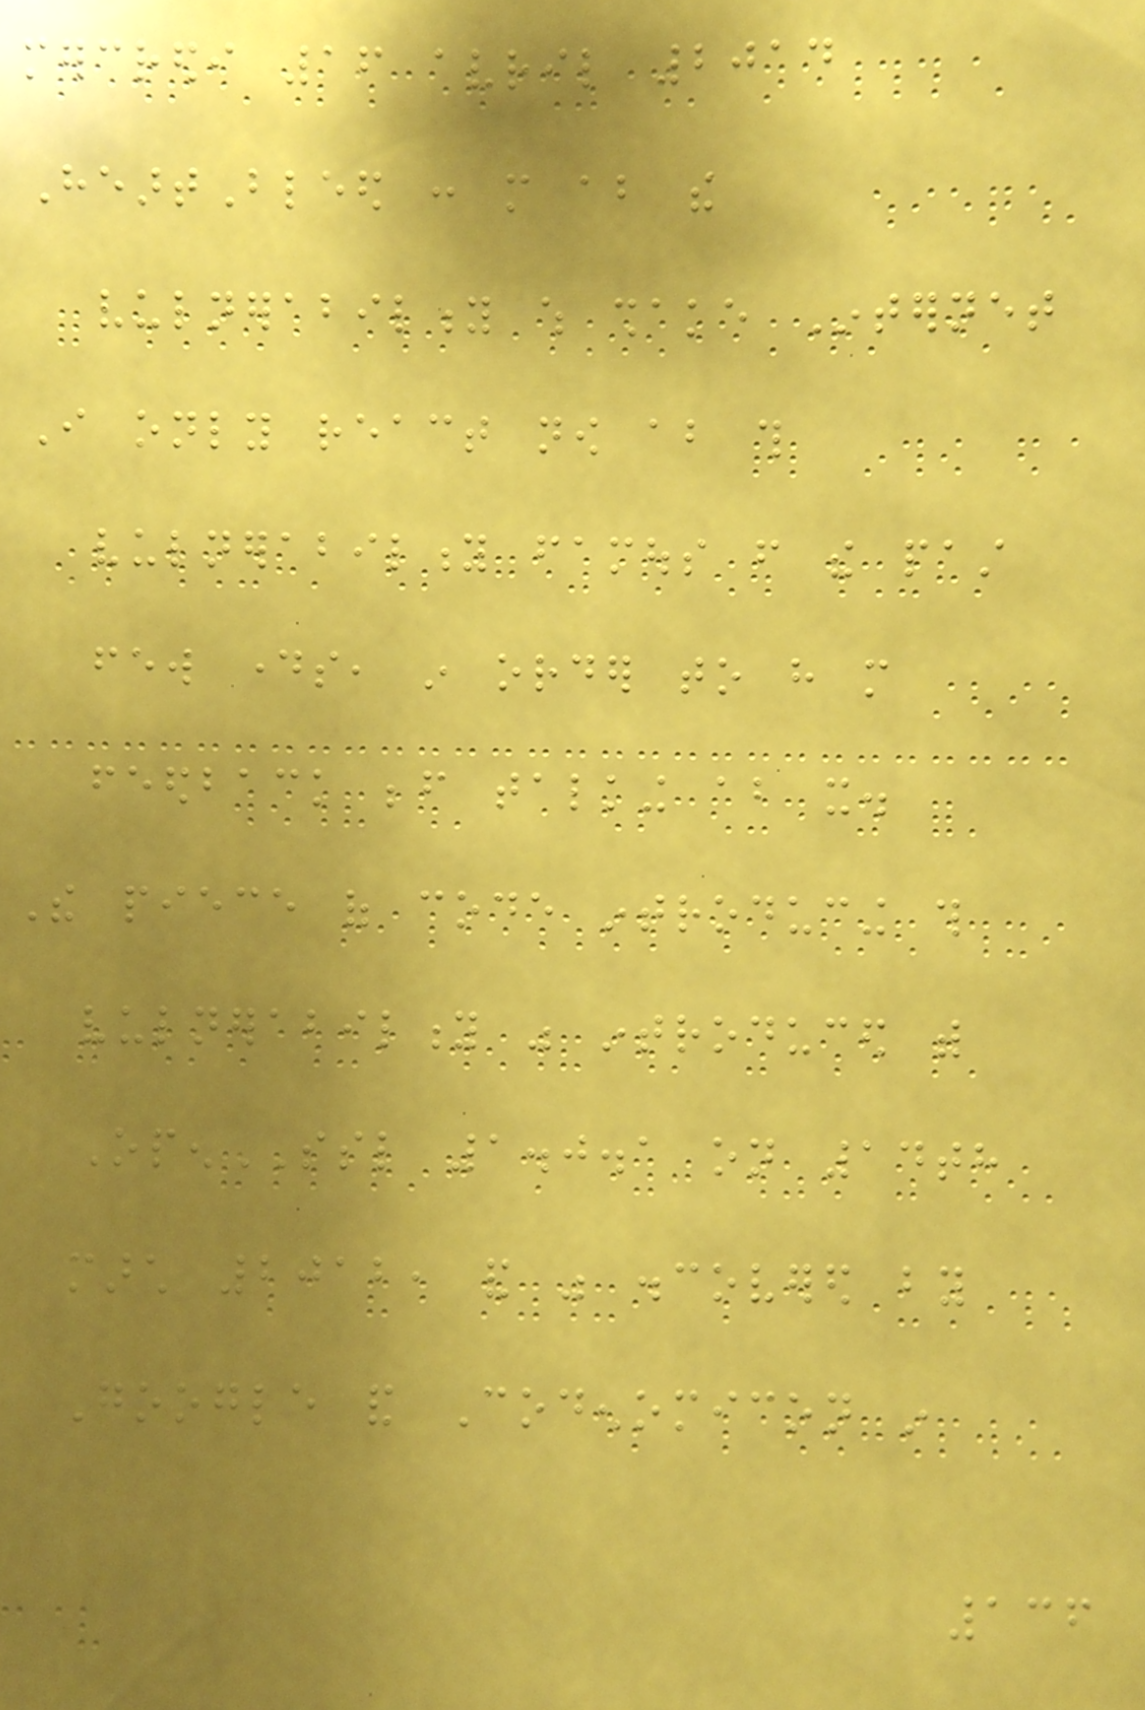mercredi 16 avril 2014
HeartBleed : more about the
vulnerability which shake Internet
I only react now about this
vulnerability famous from the past
few days, in order to have more
feedback before talking about it.
The piece of code introducing this
vulnerability was introduced with
OpenSSL 1.0.1 on 14th
march 2012, and was discovered by
Google and Codenomicon in
136
